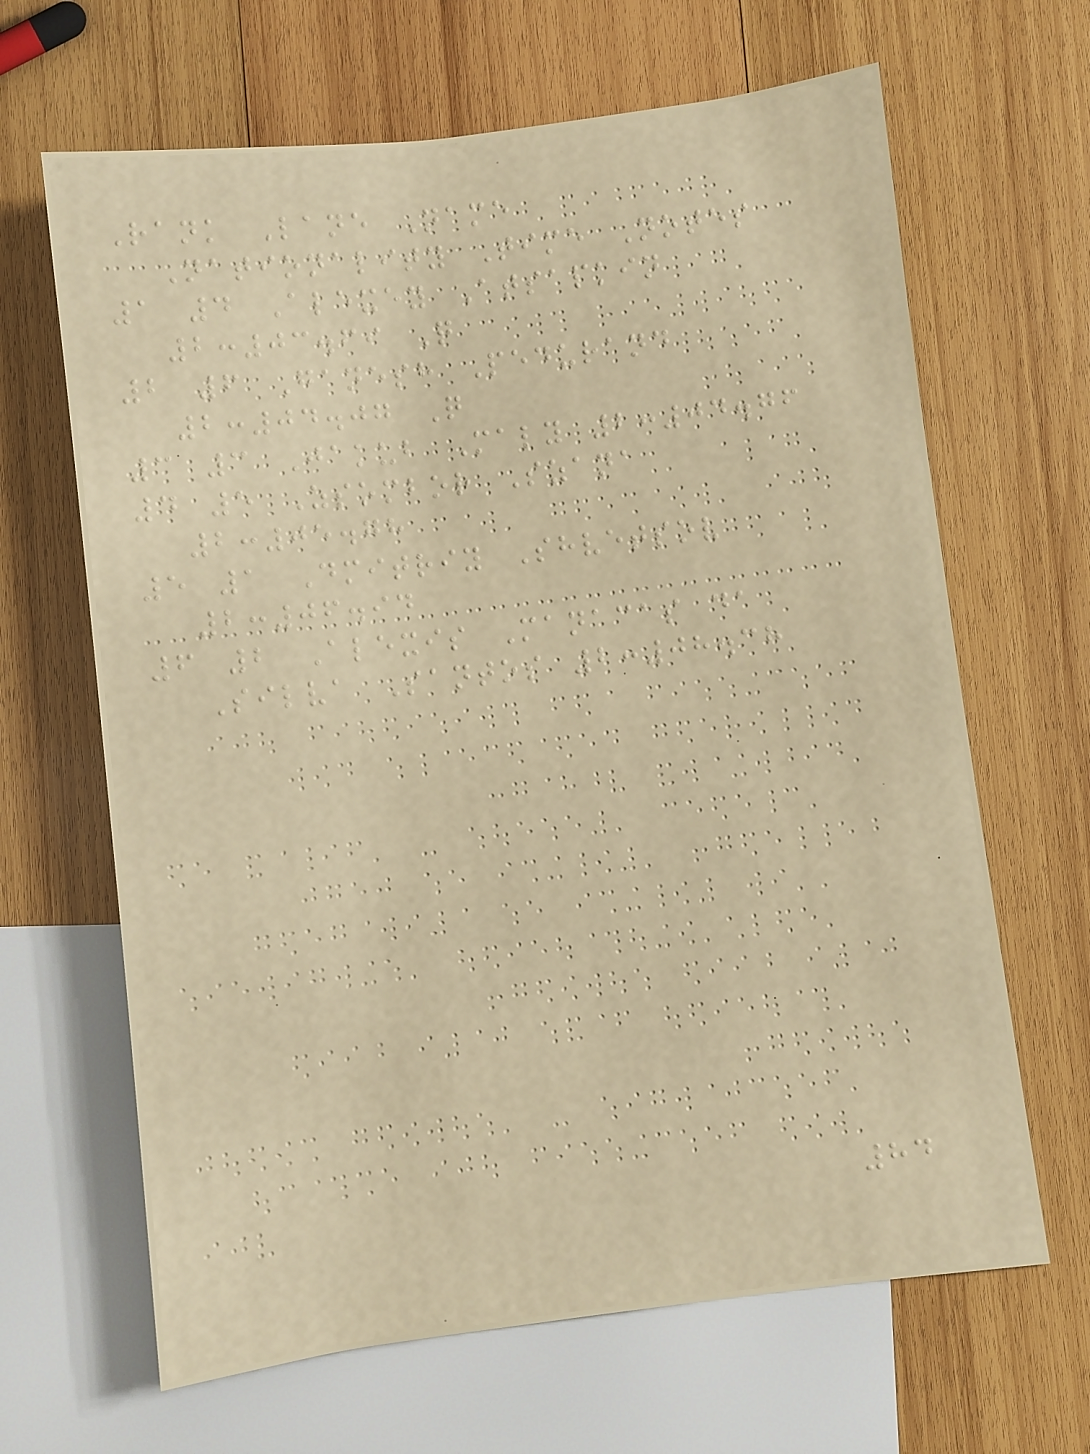Rank Lane Name
Nationality Time Notes
1 4 Alexey Atsapkin
2:03.69 Q
2 6 Ganesh Pedurand
2:04.07 Q
3 3 Jakub Maly 2:04.76
4 5 Zsombor Szana
2:05.78
5 1 Dmitriy Shvetsov
2:06.94
6 2 Alexis Manacas da
Silva Santos 2:08.38
84
